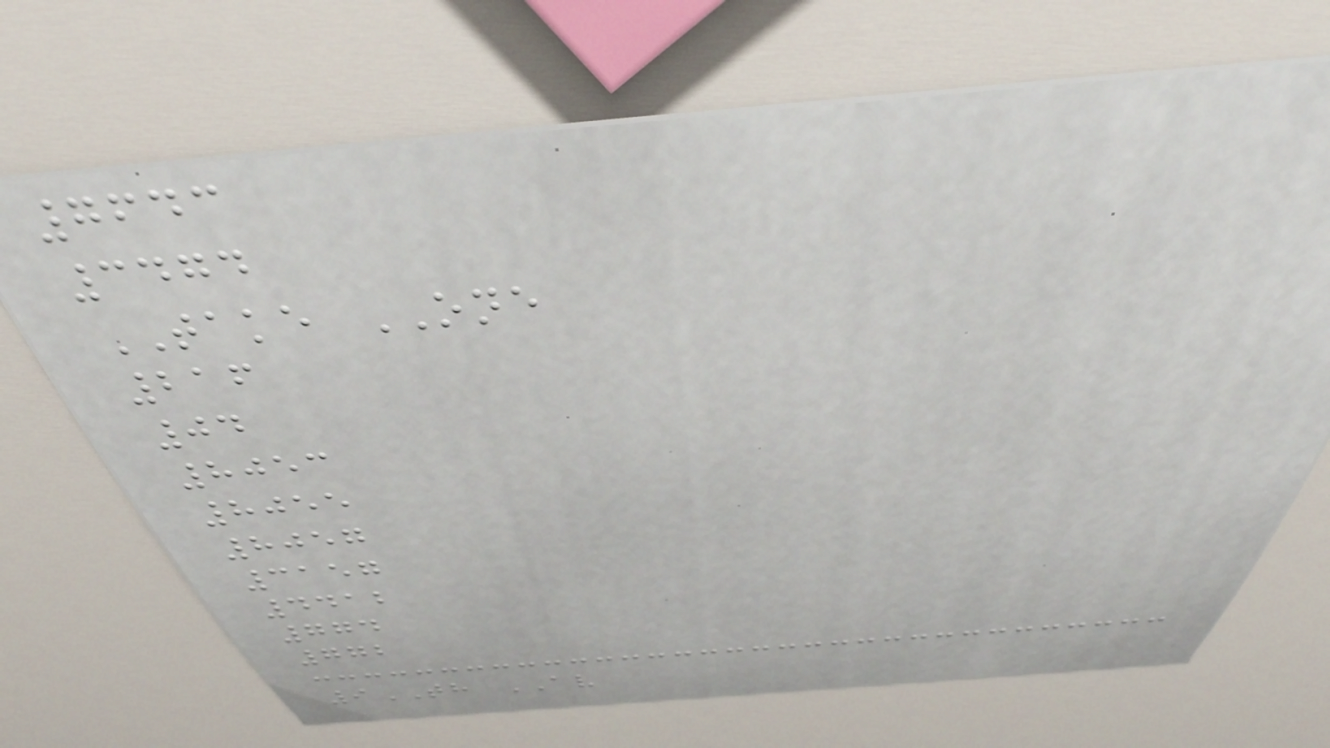7643
3474
TAKE ONE
216
04
8053
8055
8057
3157
4412
774
772
9TH AV
